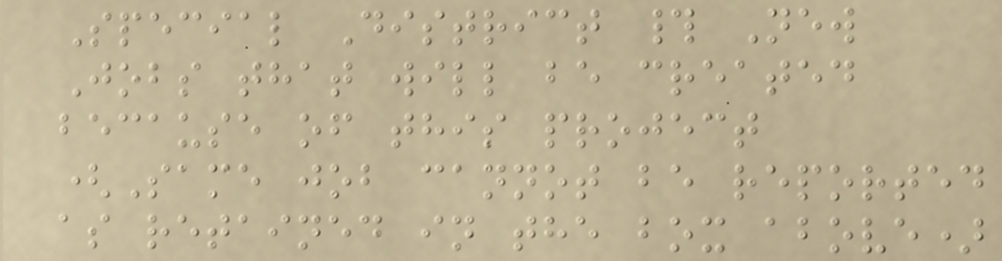Special District # New
Jobs that will be created
because of this project
(Same job cannot be reported
as retained in the box above)
